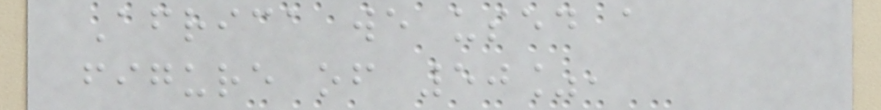Africa we used a
figure of 50%,
